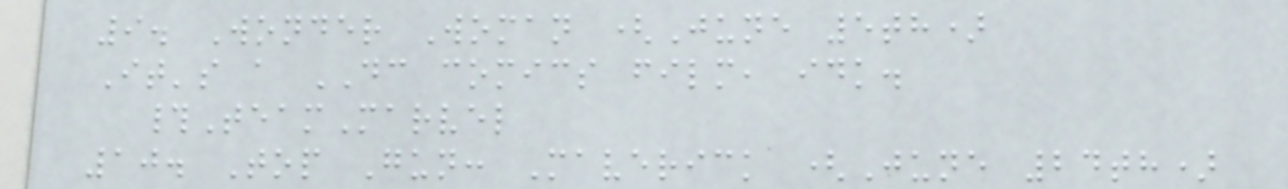9. Wonder Woman (June 5th)
It's a DC comics film, idk.
#TeamMarvel
10. Top Gun: Maverick (June 24th)
